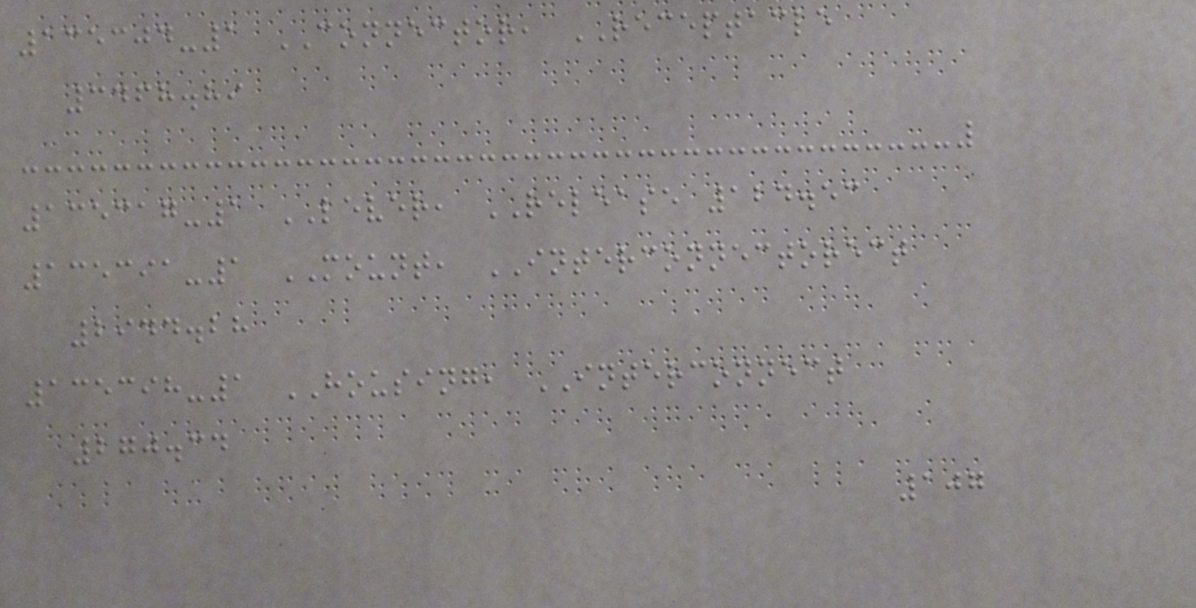135304-1 CONNECTOR, RECEPTACLE
3468.89
135317-1 LEVER, RELEASE 124.53
135391-1 MOUNT, INTERCONNECTORECT
2944.28
135398-1 HOUSING, INTERCONNECT
270.34
107
